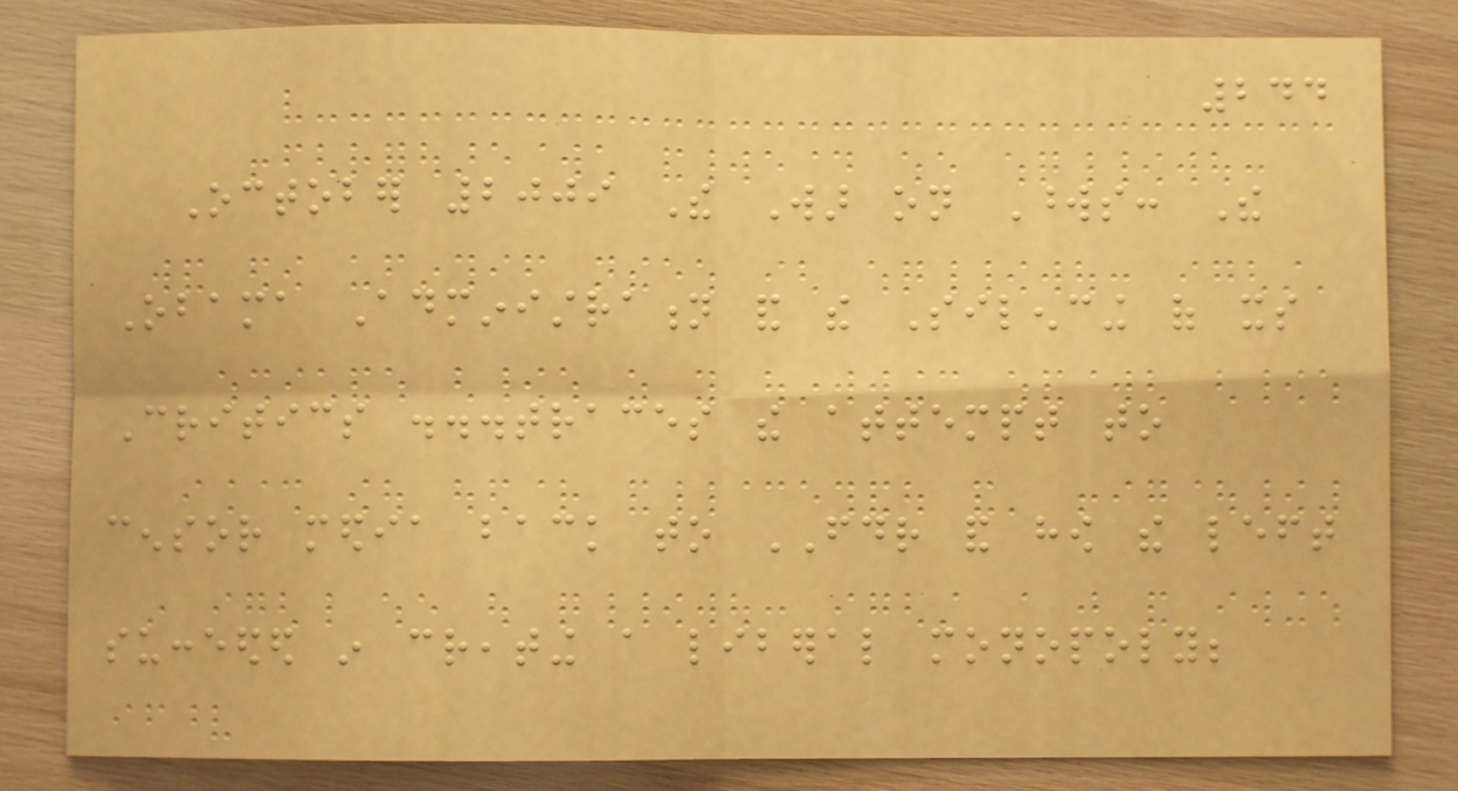244
October 2009 The War on Words: The
Obama Administration and the Silencing of its
Critics ...traces the attempt to
censor media back to FDR and how the left
succeeded in creating a liberal monopoly;
